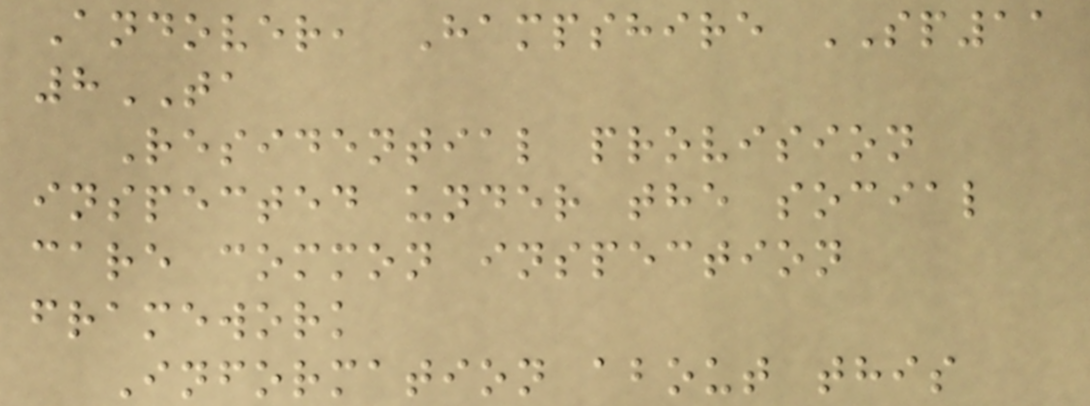Andover, Hampshire SP11
8TA
Residential provision
inspected under the social
care common inspection
framework
Information about this
